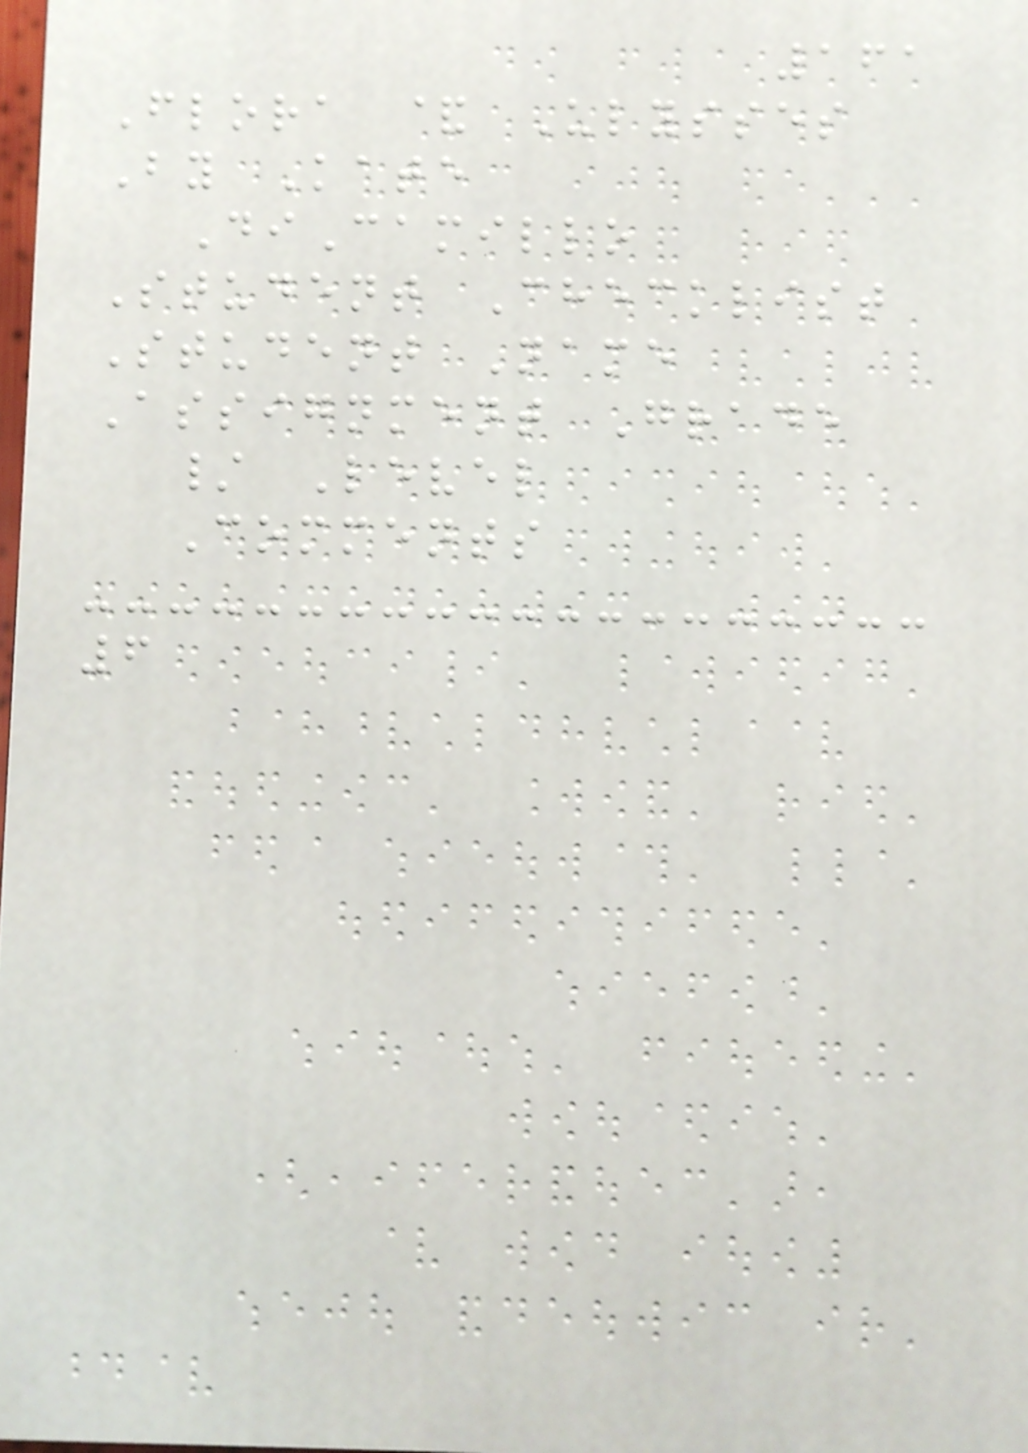161
Flora & Ulysses
By Kate
DiCamillo
Student Checklist
Student Name
Assignment Grade
/ Level
Comments
6
